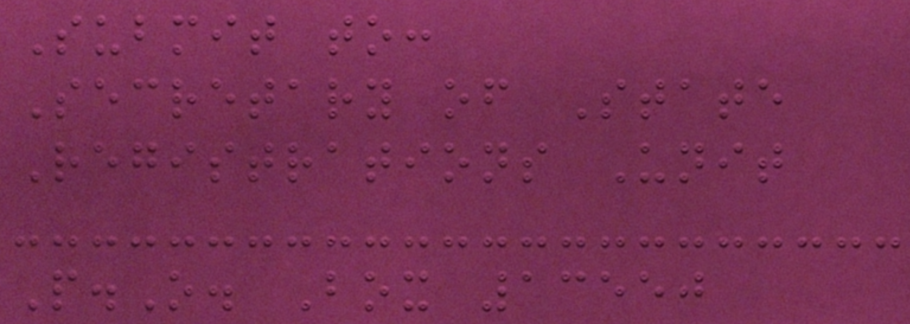Submit to:
Secretary of State
Registrations Unit
P.O. Box 13550
